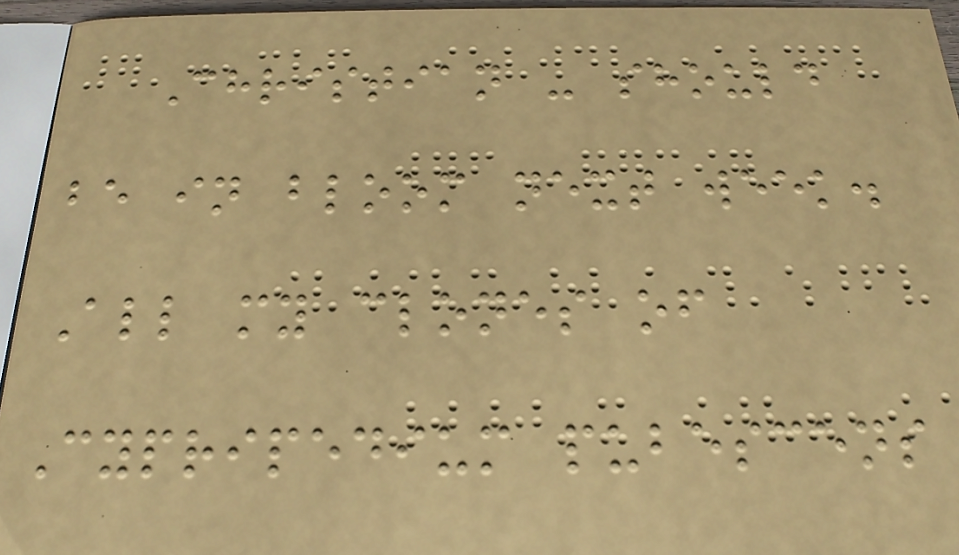Christian - should
be in bloom next week.
All my clones of
Cypripedium pubescens
